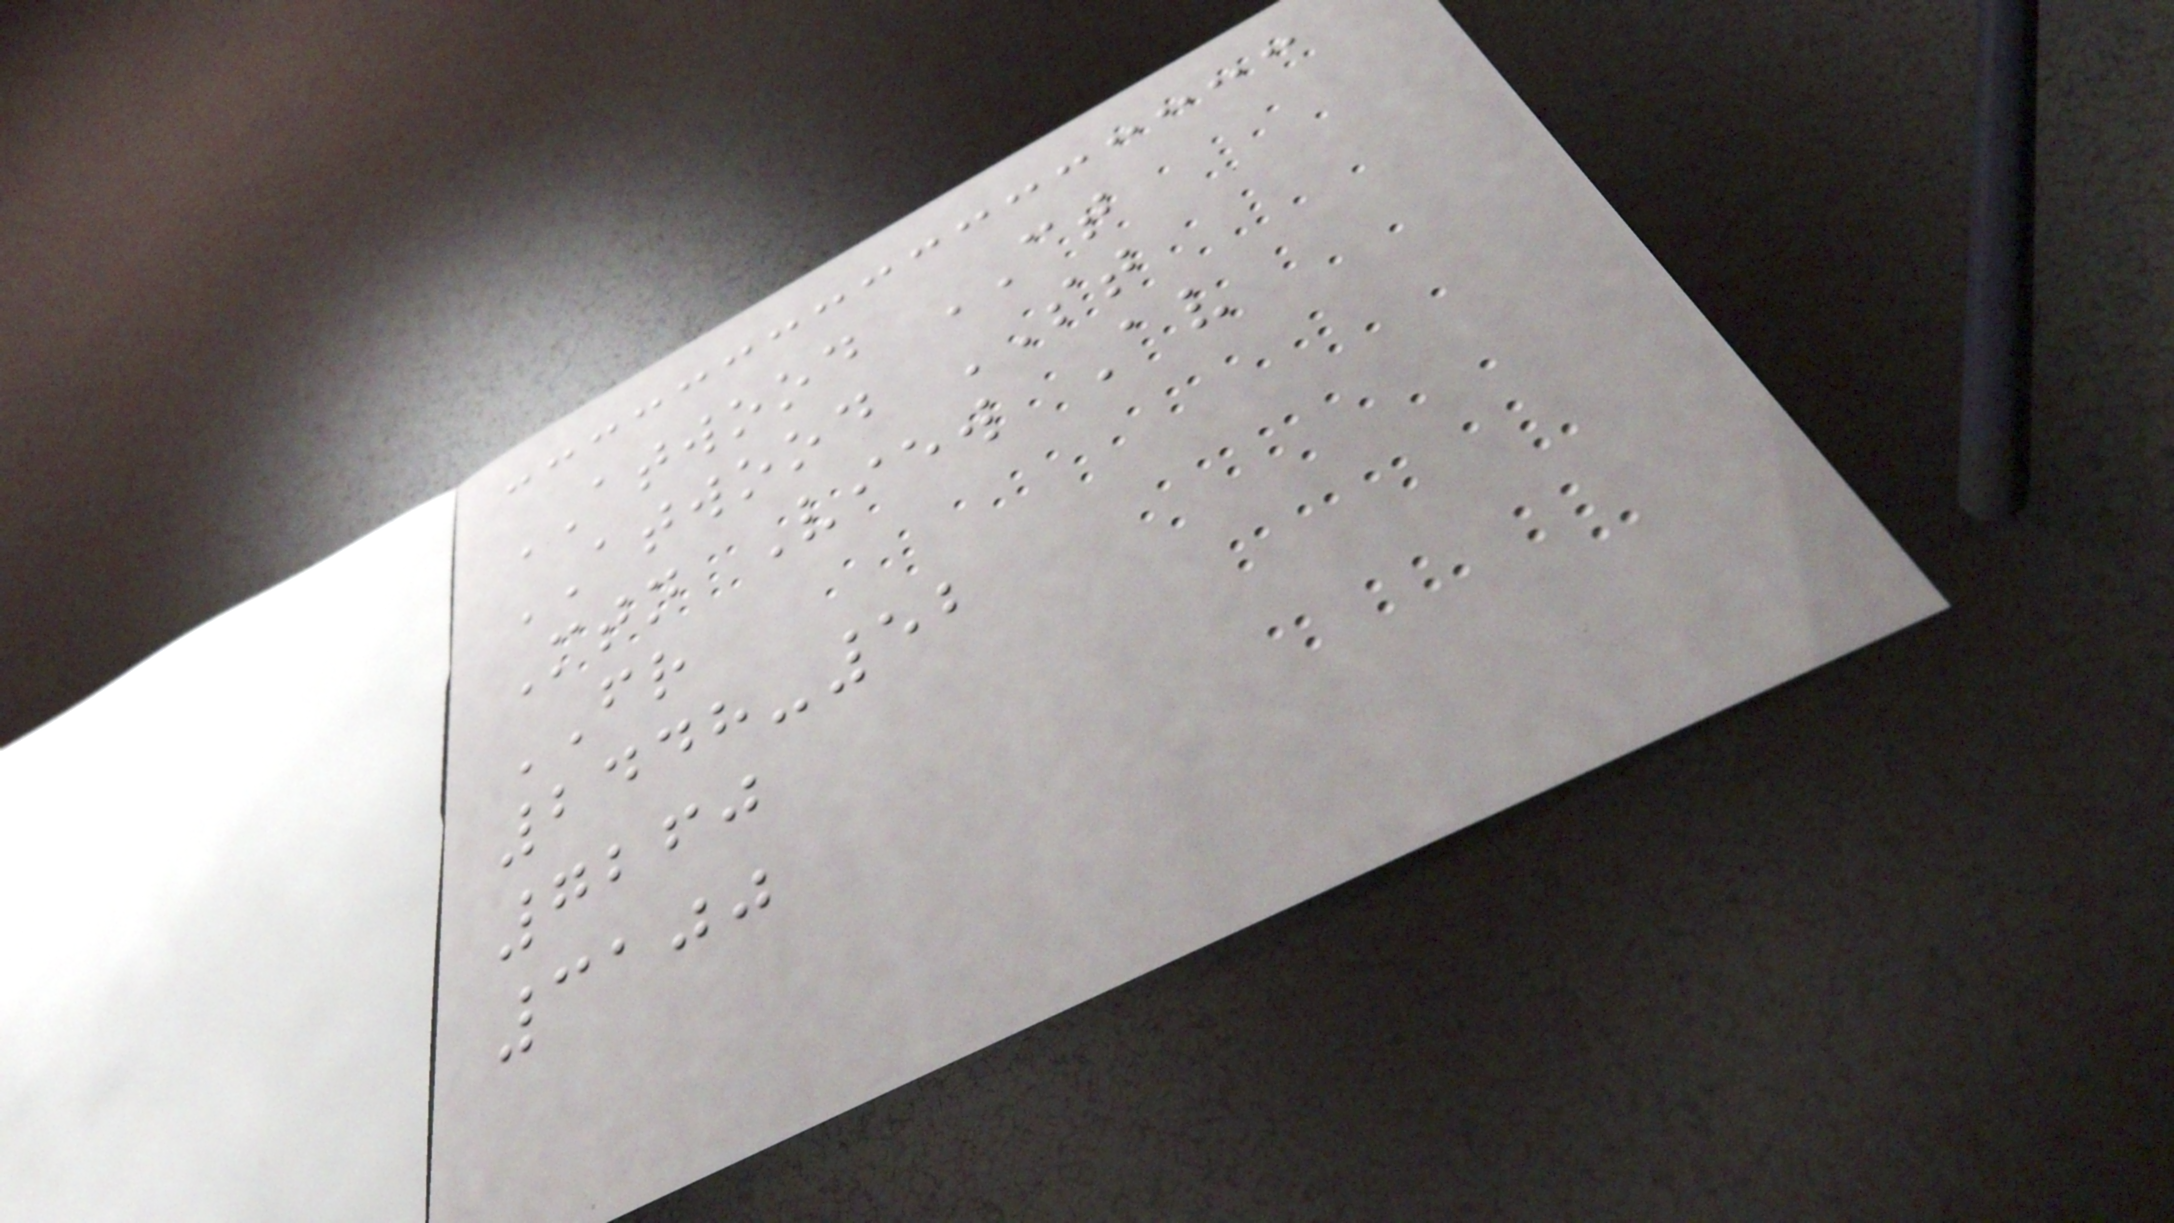ATWOOD CT
ATWOOD ST
Mtn View Av
FR
2448-52
7260
3100
